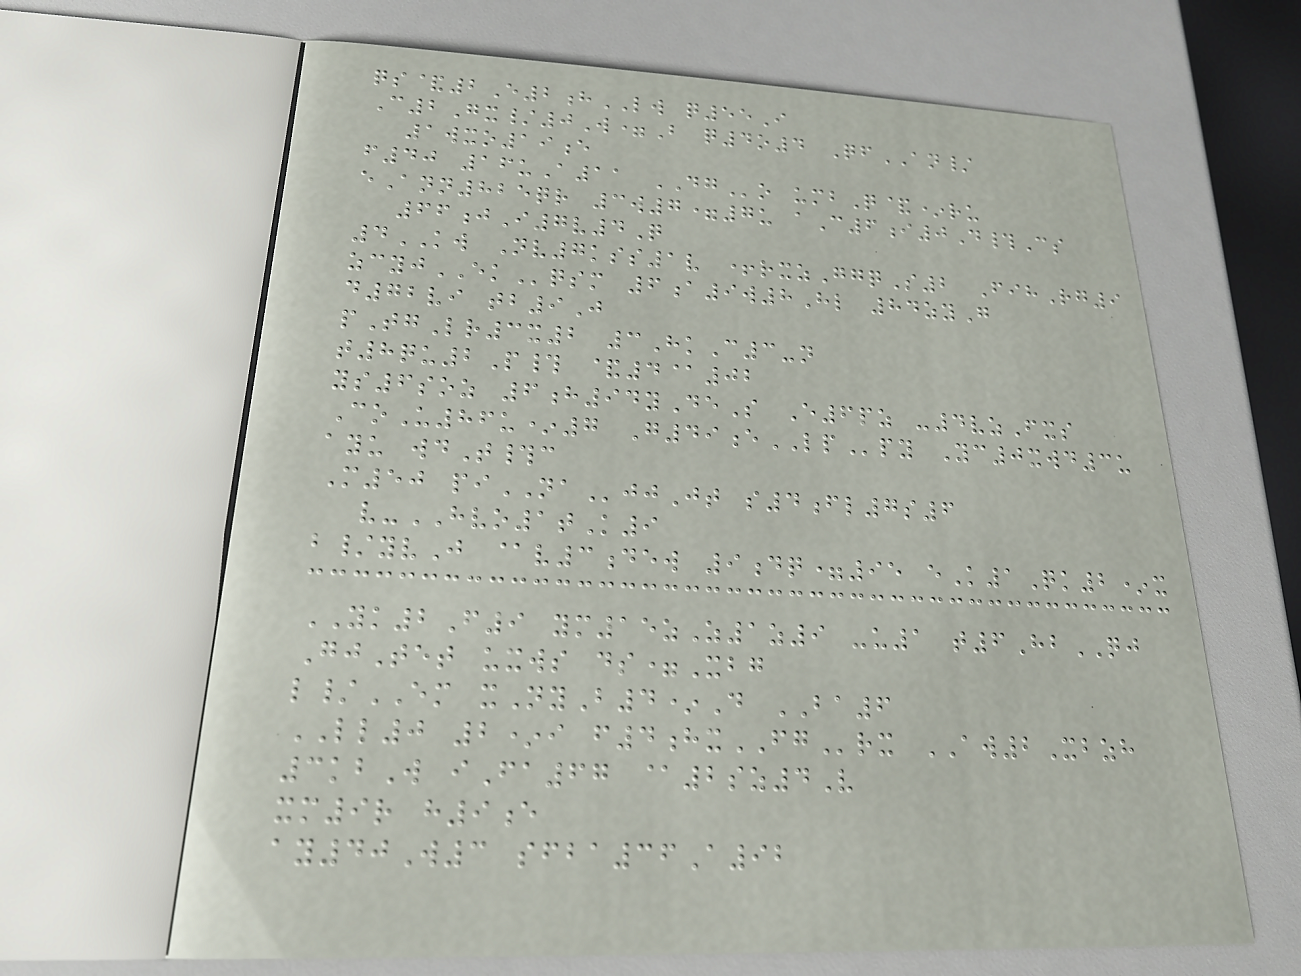qs&2E2hLW q55I
C2Gx/0W=B q4o4 QfAN/
1wxo19e
f40 16uA11 DGo umbQ&*ru
eAnn825qr 3w7=7u aC6i0D#Cs
66jI7v4Q
4KW Nv7kss1v +rxzGgqS2 FihRg9
zcyjEKqsm 6a9w8Hl 84zyG
d72vi tb9J
pTgLr3x2 3HkC3-n
t8qu2P# &4@02
ys6soz 6h94yDeS E6pz -4vzFxs
CoU86u*7 G49eLPpy Yc0xwd3u
ayu wdT#c
M50 piNAjjJt s4fl7s6
v-HVO1tK9
b/yvJ @v3dew 9dq=95 eK1Qk2*x
YK2F9 ym15zZ1z9 -u1 t6HbQJ
GjTet uxws ds=Xbg
l/EM xNyB4*D BA6
LL0 2*i f4hxFGrx AW2Xbzh
3kbW iFa67 @2sz4V
xm9r h9e
ay40W3 sfba36A92
